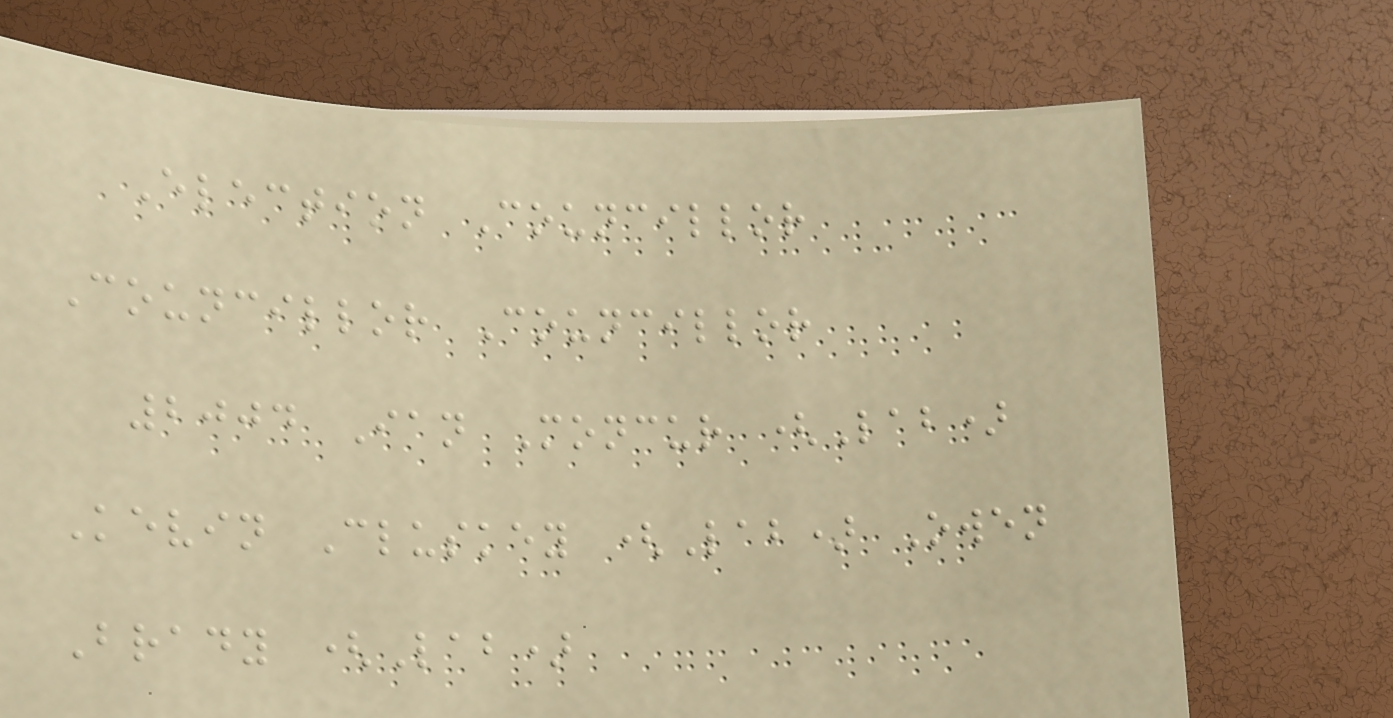Election Councillor
Councillor Councillor
2004 Ian Moncur (Lab)
Kevin Cluskey (Lab) Owen
Brady (Lab)
